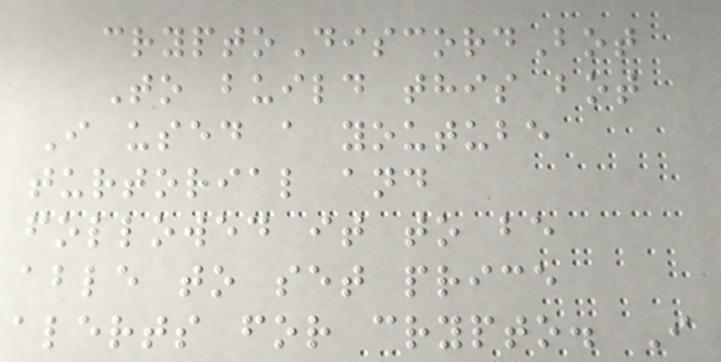cryptoDiscordBot
To build this bot
I used a youtube
turtorial and
followed it to be
able to set price
alerts for crypto. I
